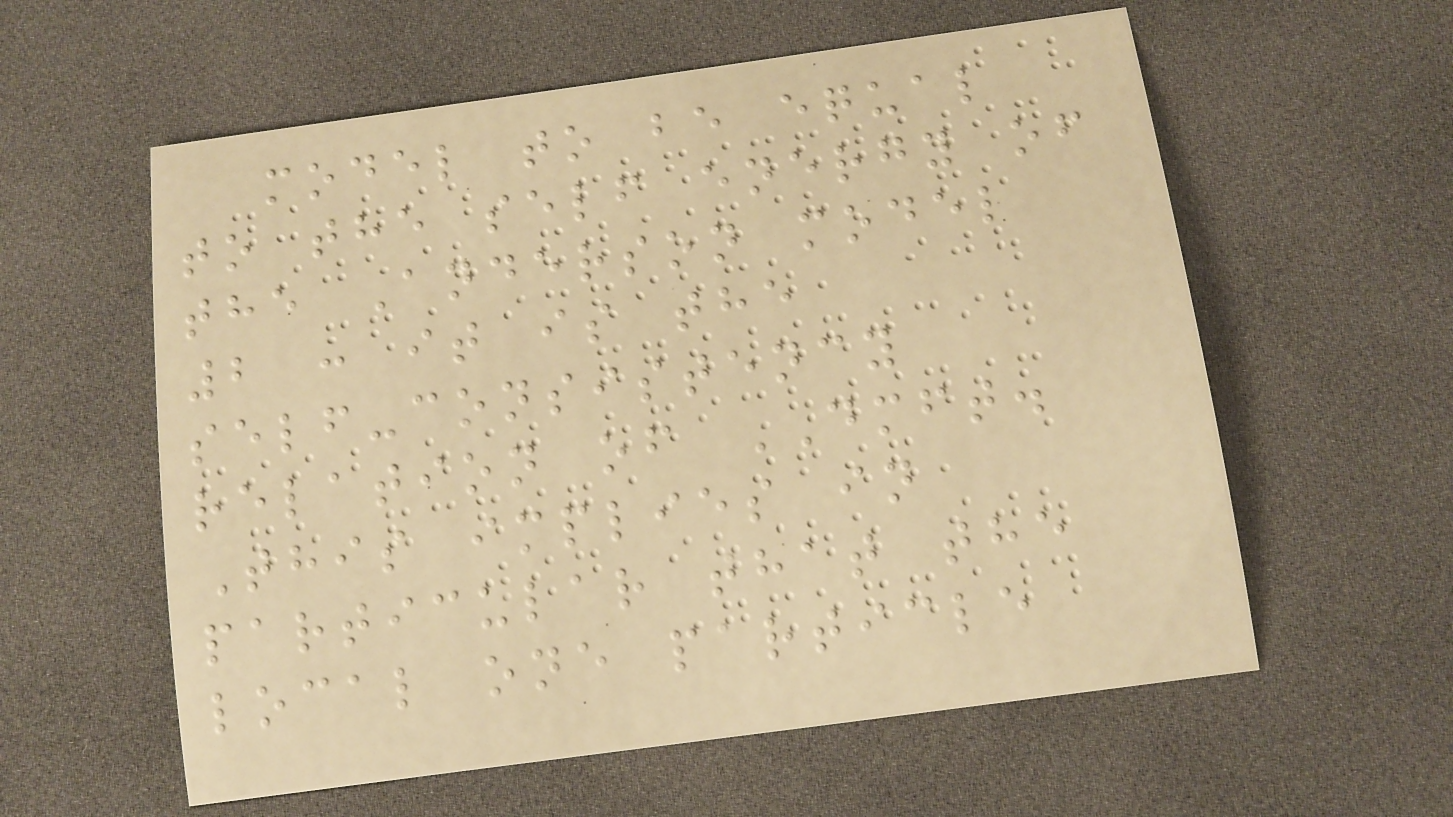model to be equal
to the self energy of
the Anderson model
2 : it is the
self-consistency
relation of DMFT.
This implies in
particular that the
local one particle
